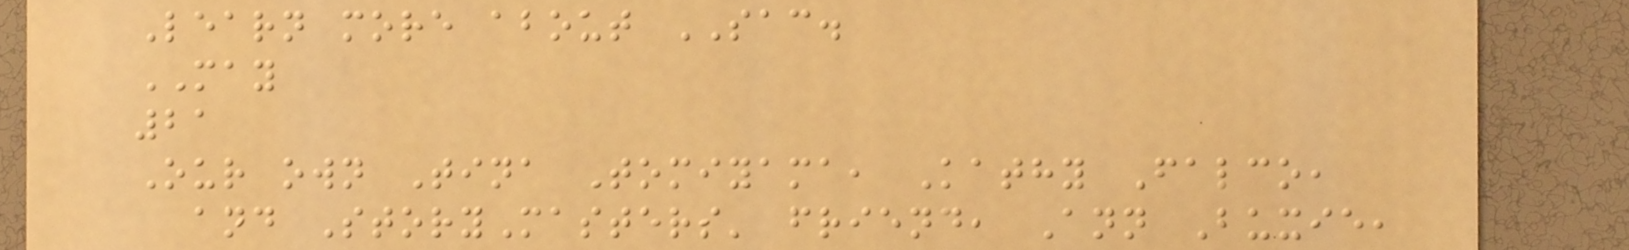Learn more about SAC.
MAY
21
Our own Tina Tomiyama, Kathy Falco,
and StoryMasters' friend, Ann Buxie,
